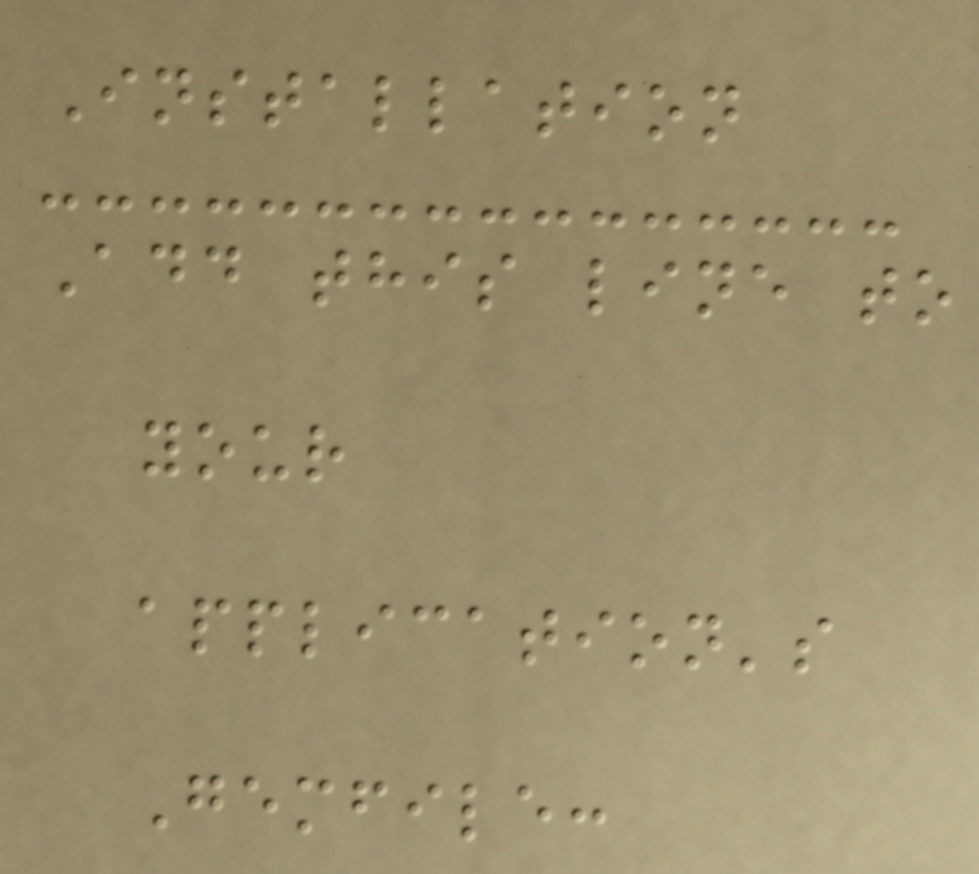Installation
Add this line to
your
application's
Gemfile:
